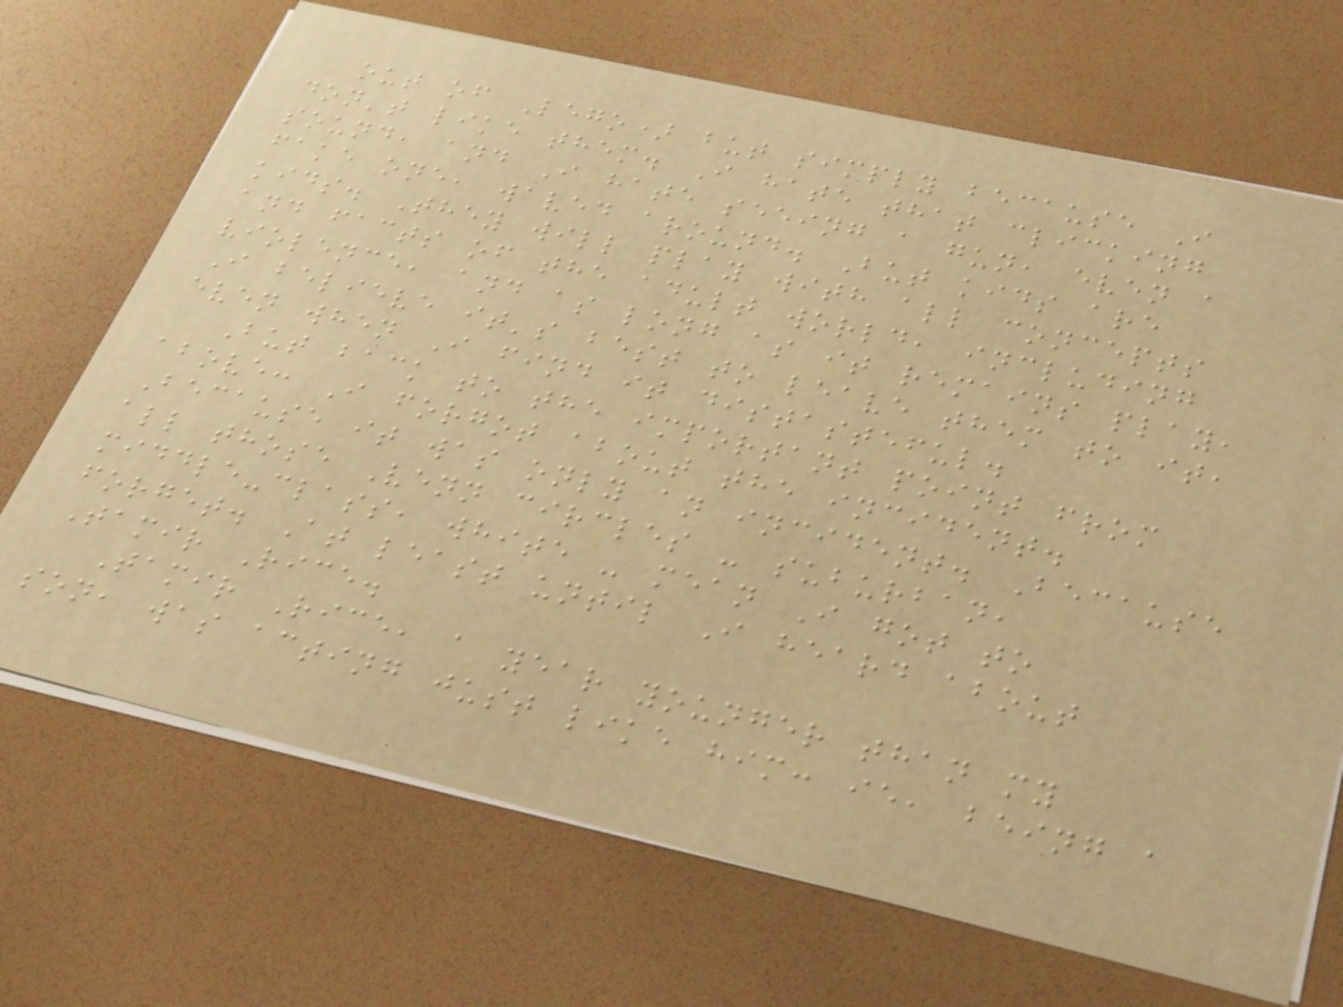out of Lego) but simply because I
don't like them. I hate that clicking
sound, and I hate seeing a gun, even a
fake one, waved around. But kids are
kids. They will play with all concepts
and facts of the adult world, including
violence, and as long as it remains play,
I believe it's best to leave them to it,
even when I find it distasteful.
But back to the important point from
above: I forgot about the incident.
Because it was only an incident. Because
all those Venn circles - suburban,
middle-class, white - mean I got to
forget. At least until I heard about
Tamir Rice.
Tamir Rice, a year younger than my
son, was acting just like him: ie, being a
